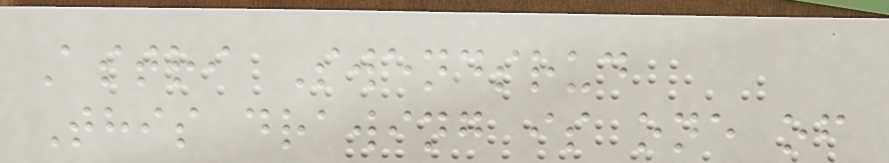Astri Swendsrud
This drawing is one of
